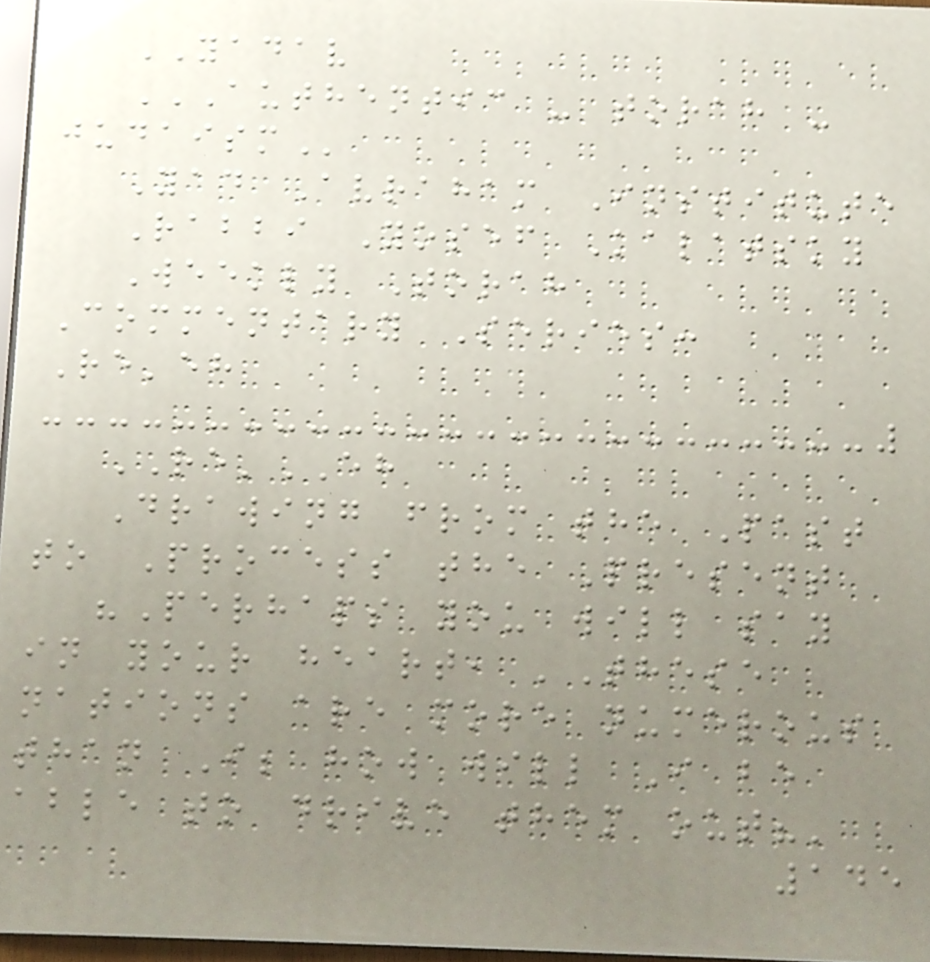YADAV
AUTHENTIC - TORAH -
JUDAISM
Yad Avraham Institute
Rabbi Yosef Kalatsky
Weekly Torah
Commentary Series:
Re'eh
RE'EH
Drawing from the Past
to Process the Present
"Perhaps you will say
in your heart, 'These
nations are more numerous
than I; how will I be
able to drive them out?'
145
